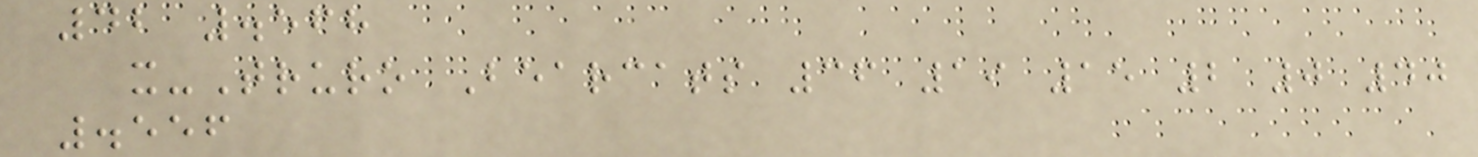42 .568
x-Truro Bearcats 36 19 15 2 0 40
.556
